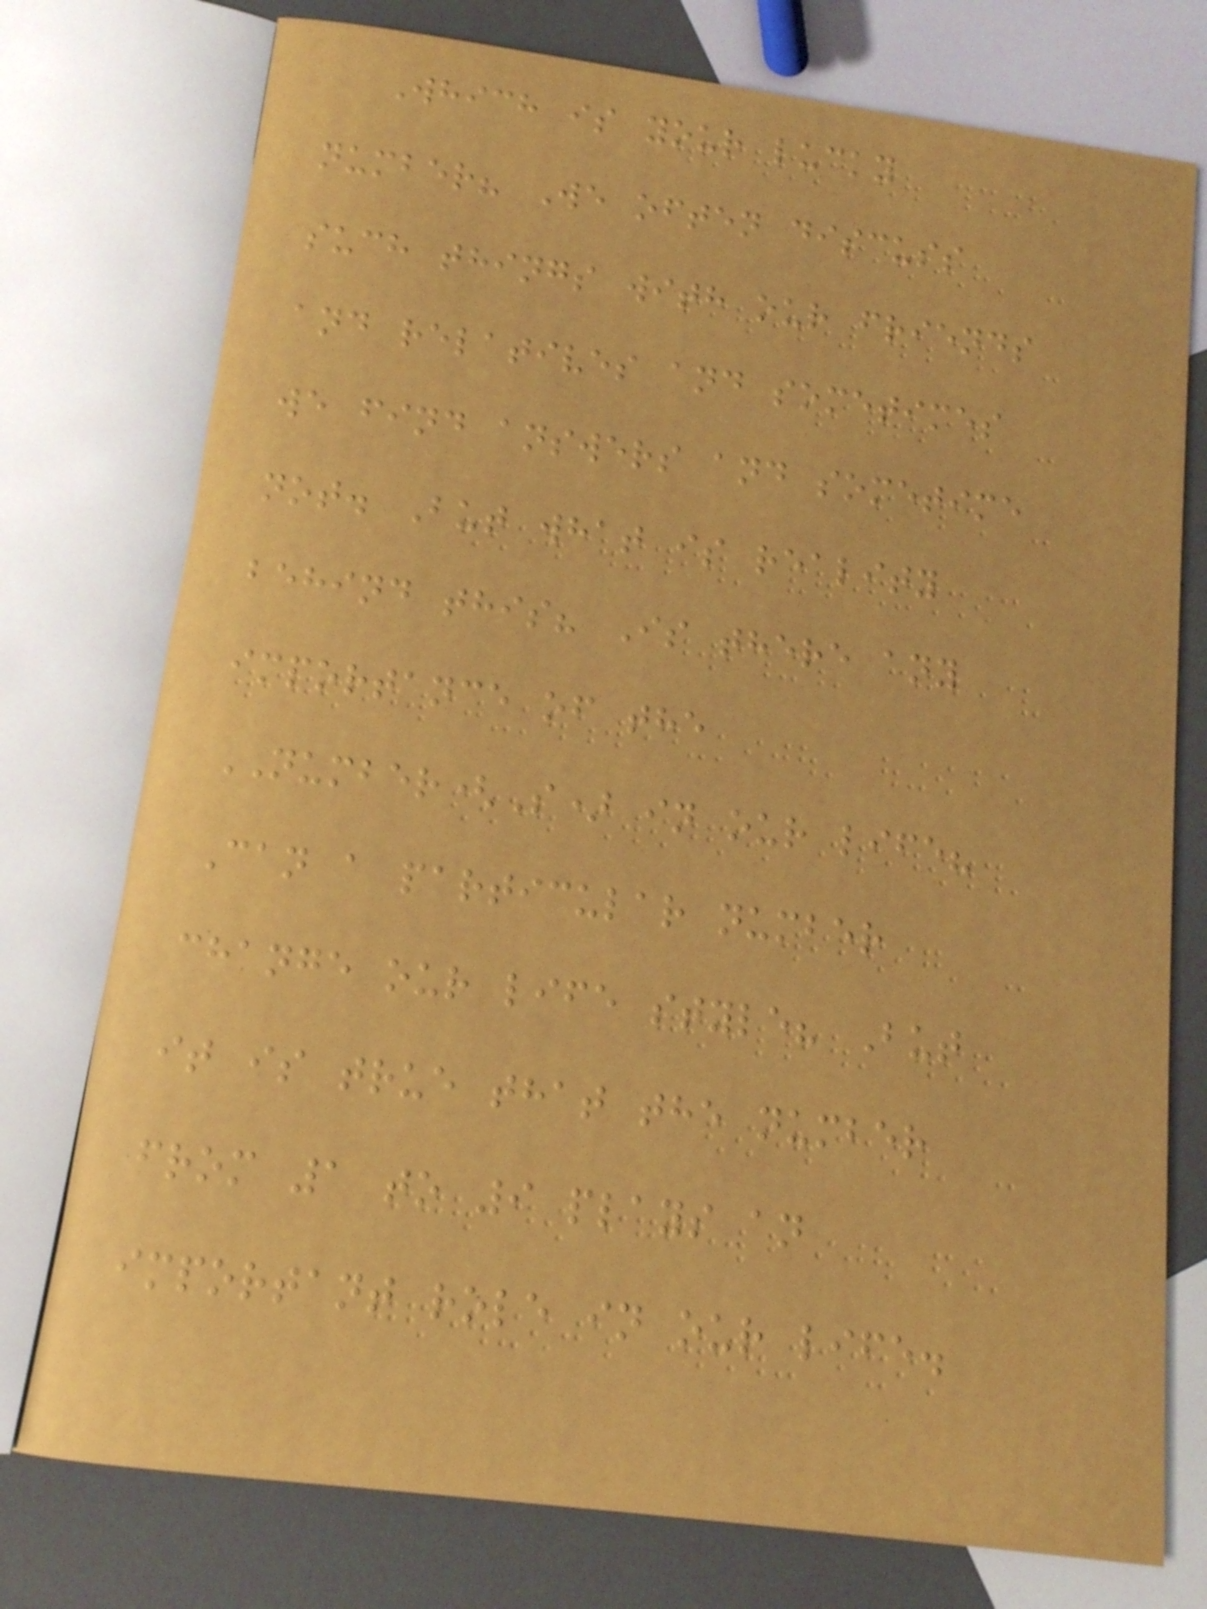Which is your lucky
number? We often discuss
such things with our friends
and relatives and sometimes
we find answers and sometime
not. But what is reality
behind this? Is there any
importance of the
NUMBER(S) in our life?
Can a particular number
change our life style? But
it is true that the number
from 1 to 9 plays an
important role in our life.
